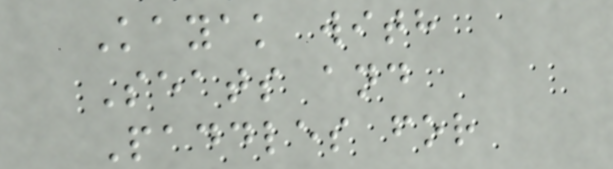Kayak with
Seats and
Paddles for
